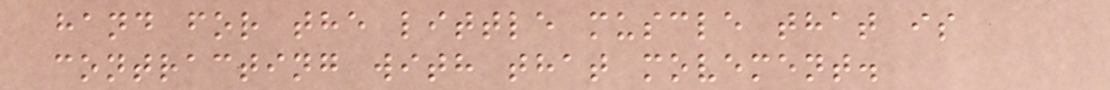hand for the little muscle that is
contracting with that movement.
